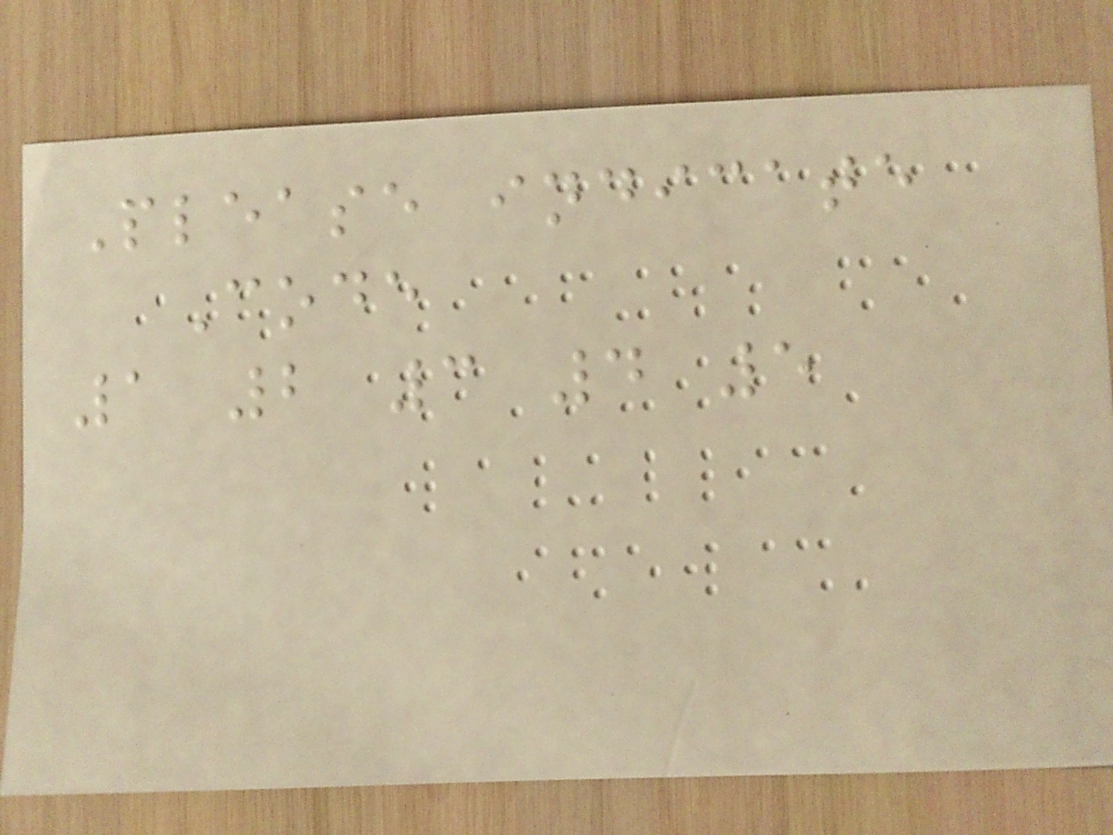Please indicate
Code
1 2 3 4 5
